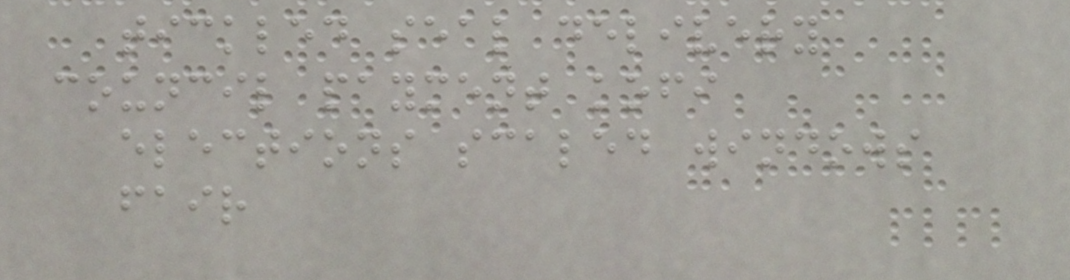tickled seal delivery
council payment kofi
elections scaled windows
fair
